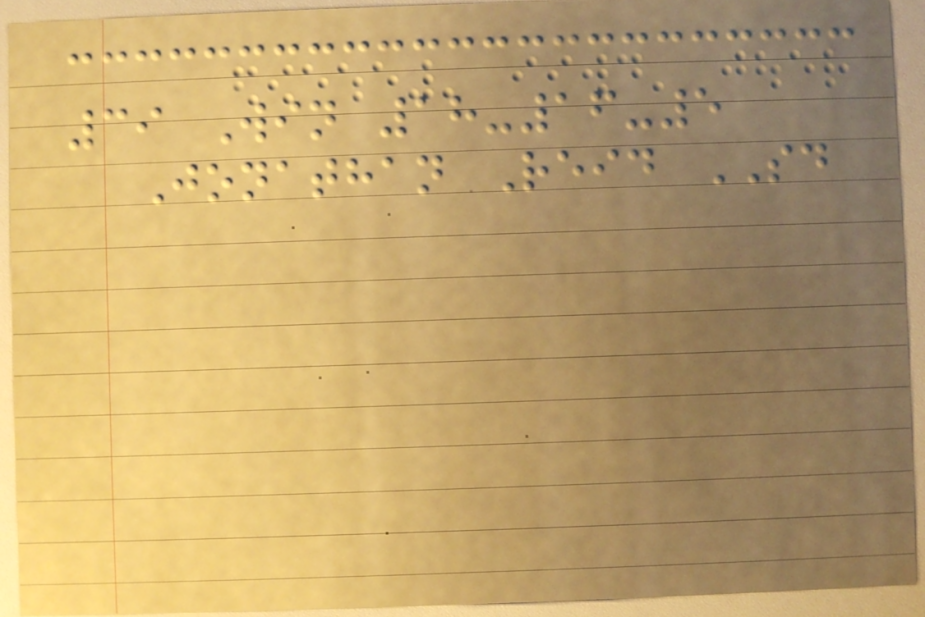39 Win 18-16-5
Jonathan Reid SD
